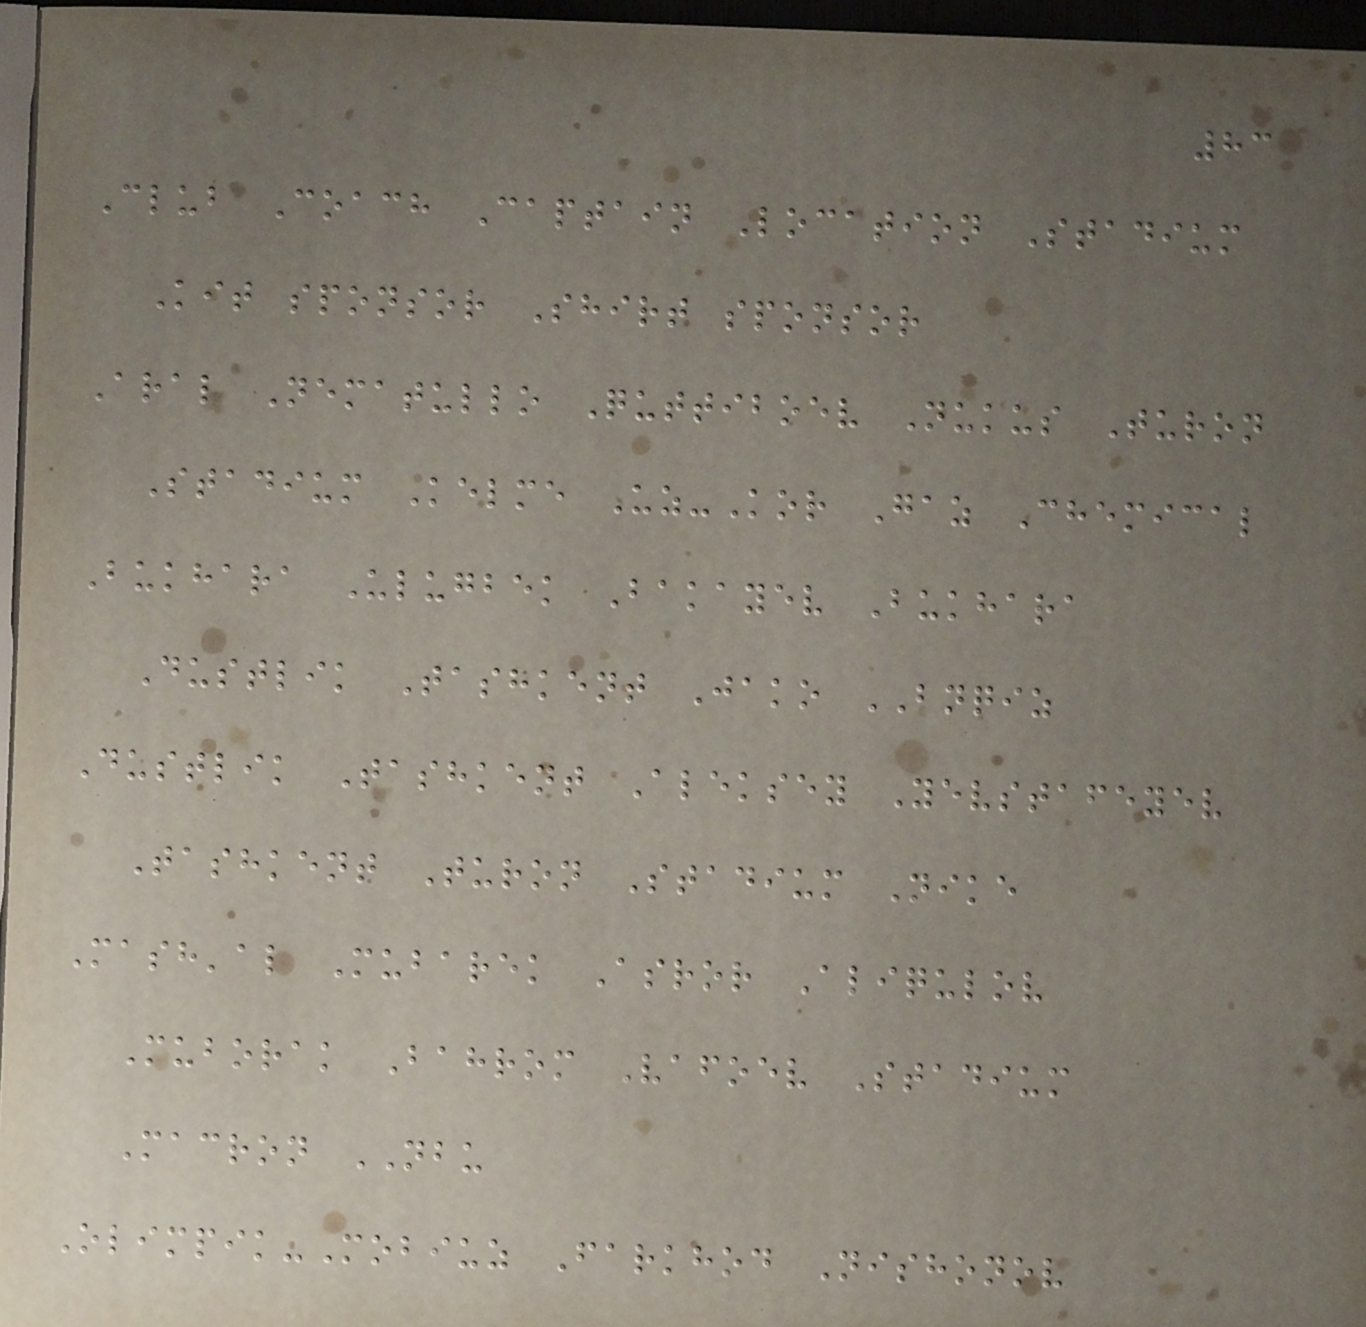83
Club Coach Captain Location Stadium
Kit sponsor Shirt sponsor
Aral Nematullo Quttiboev Nukus Turon
Stadium Kelme Uz-Kor Gaz Chemical
Bukhara Ulugbek Bakayev Bukhara
Dustlik Tashkent Jako BNQIZ
Dustlik Tashkent Aleksey Yevstafeyev
Tashkent Turon Stadium Nike
Mash'al Mubarek Asror Aliqulov
Muborak Bahrom Vafoev Stadium
Macron NBU
Olimpik-Mobiuz Farkhod Nishonov
